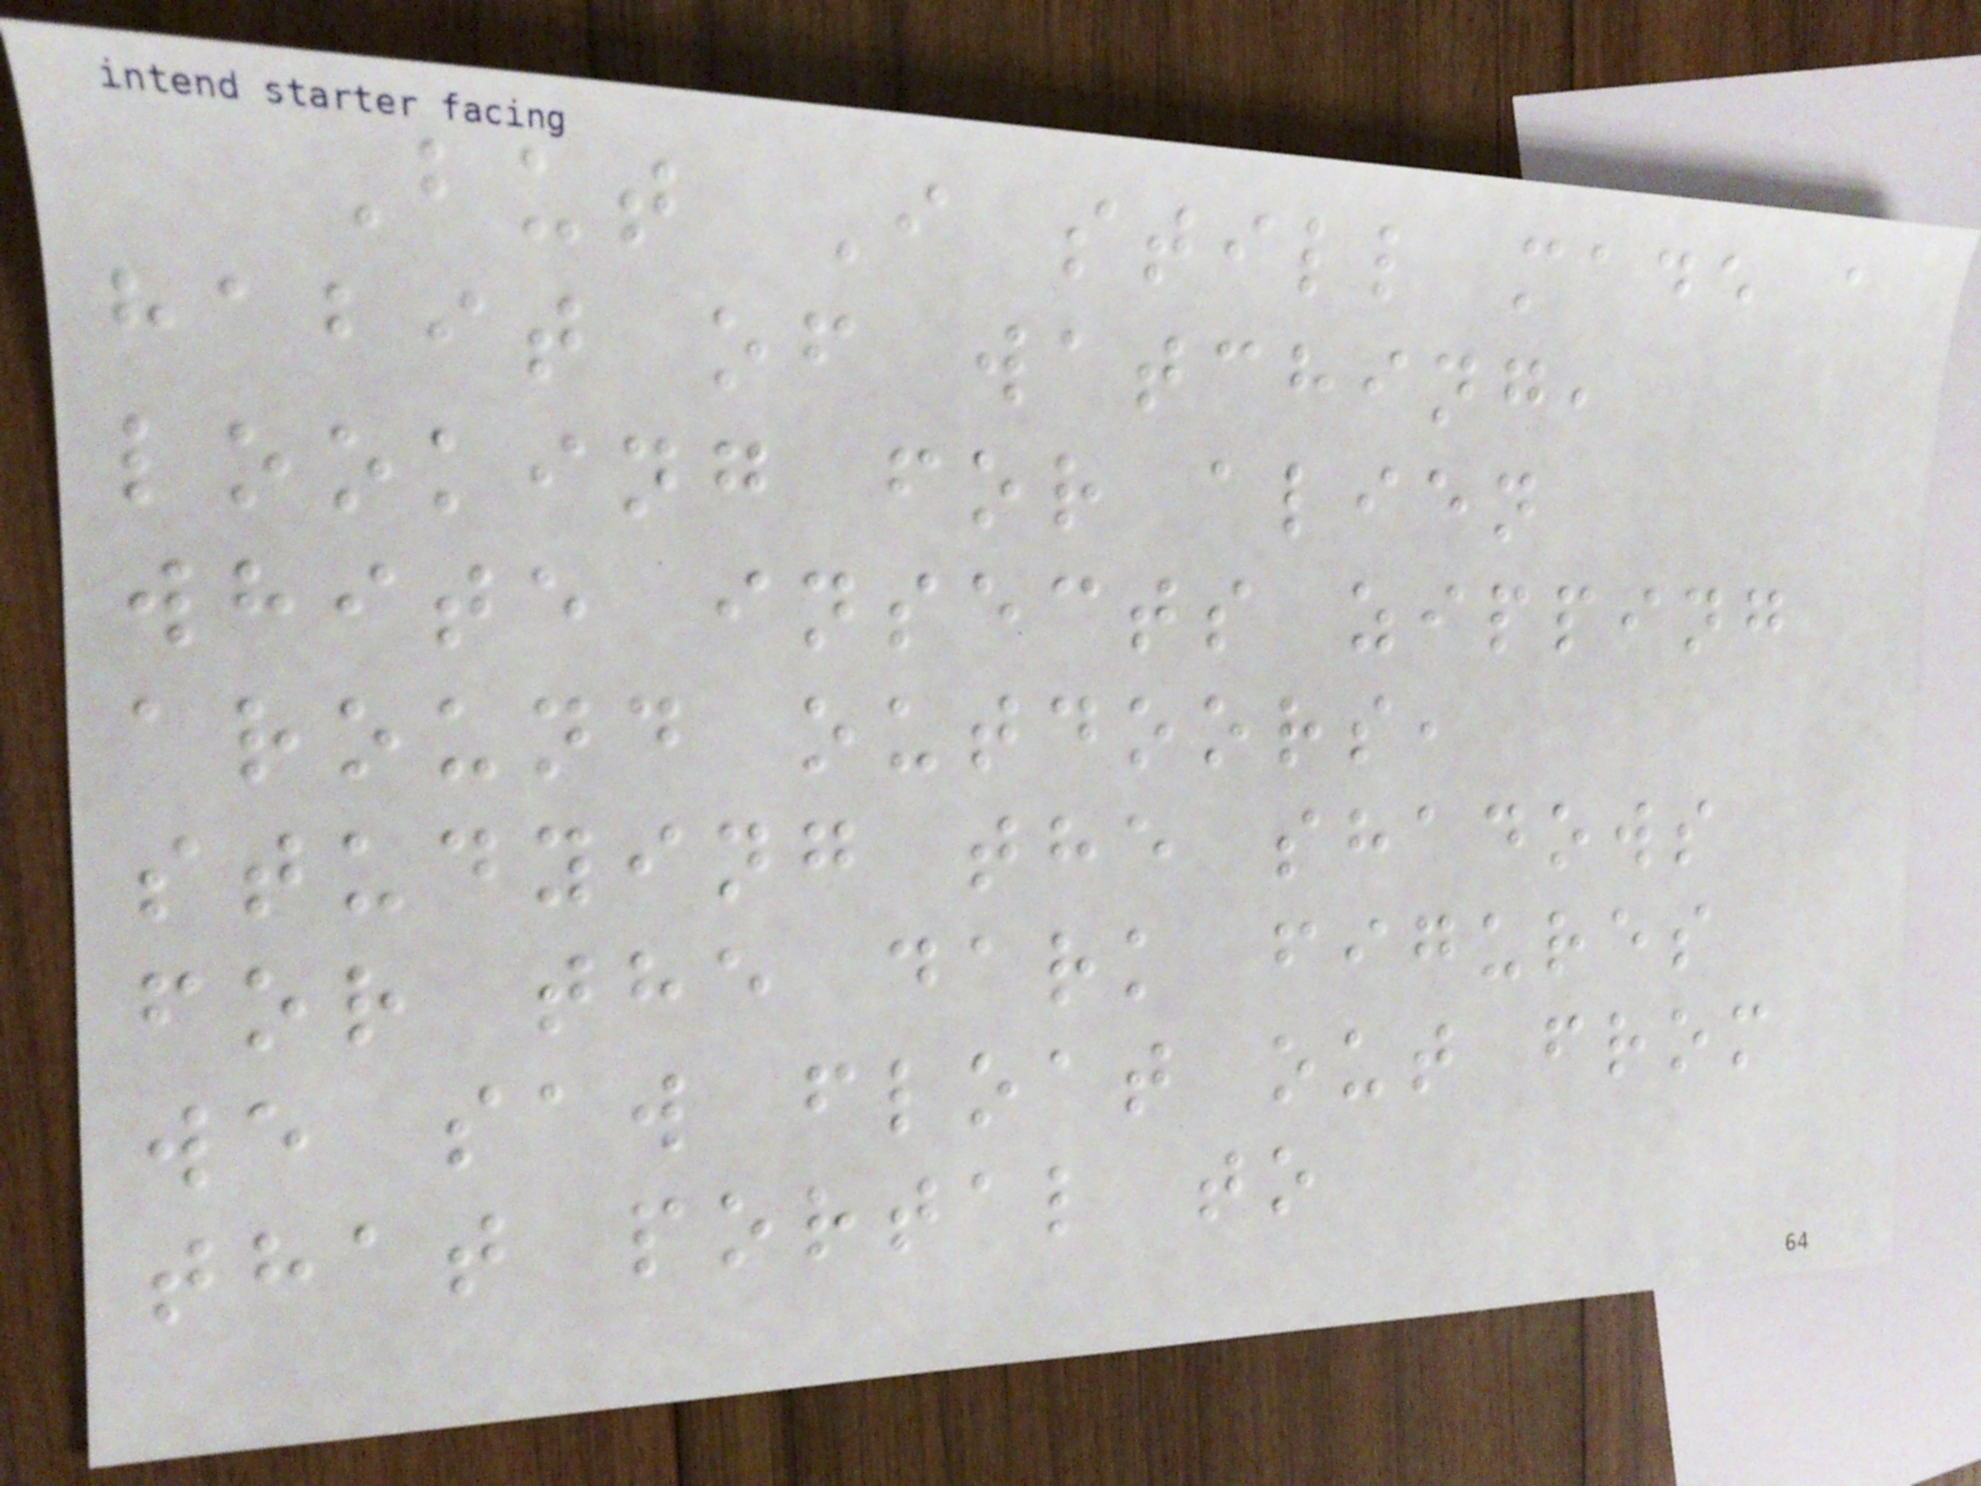But I still made a
habit of watching,
looking for alien
white insects zipping
around outdoors,
studying the shadows
for the dark figures
we saw float out from
that portal to
